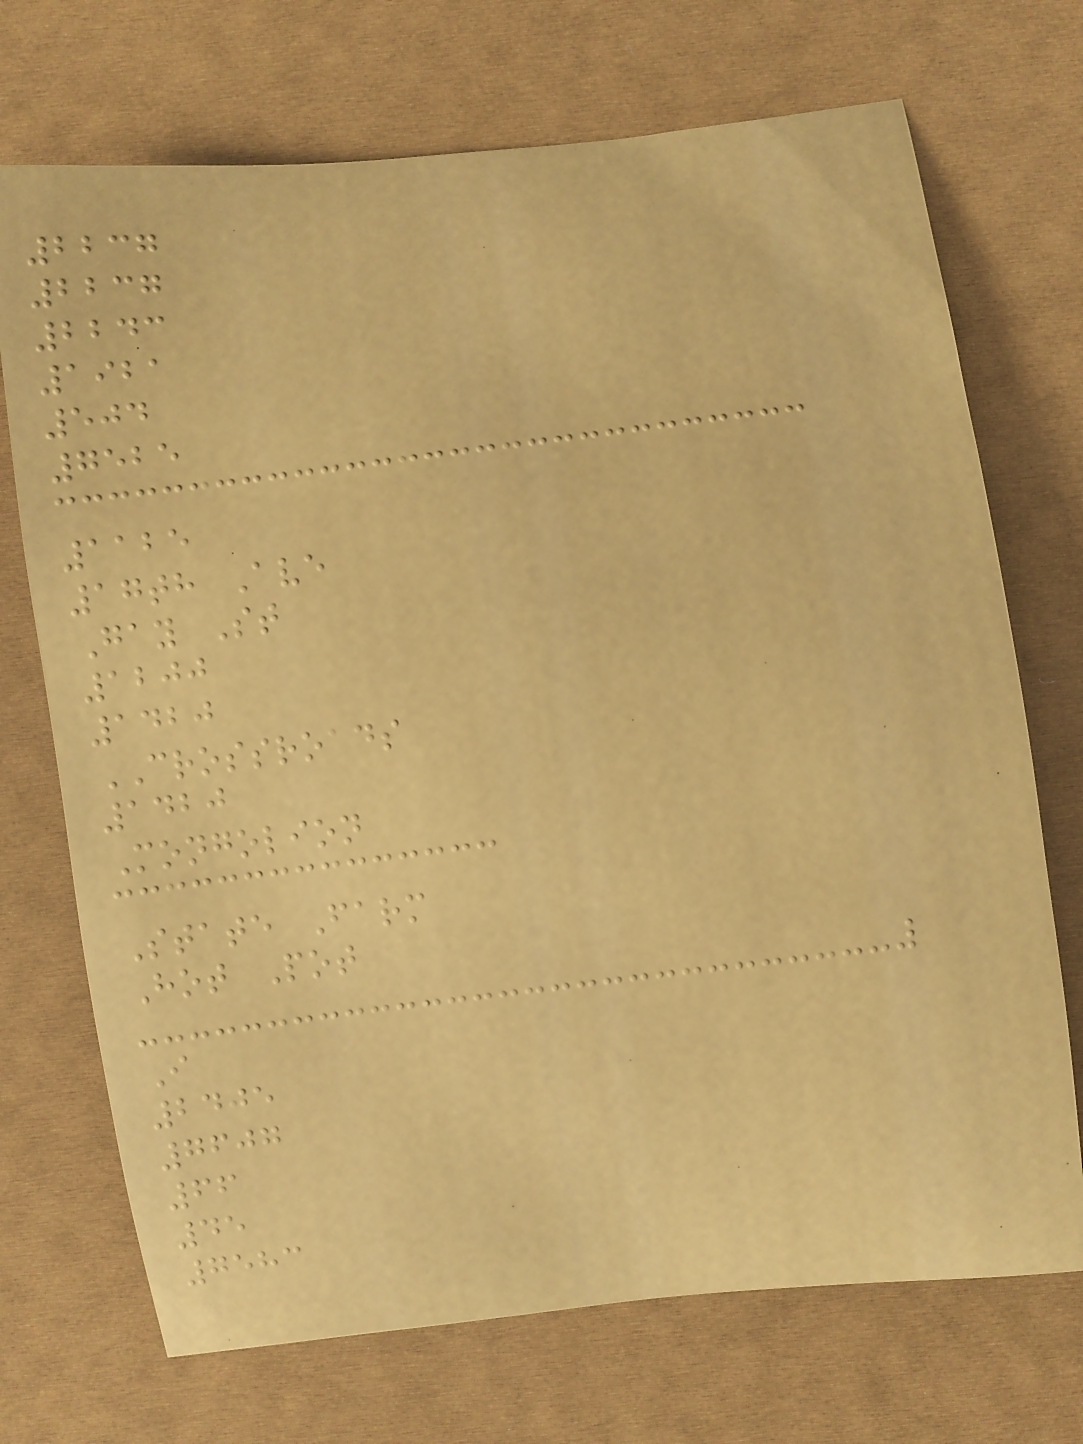2237
2237
2243
1921
504
7525
1125
17th Ave
Gay St
1200
1420
CROSSROADS
1420
Mongolion
State Farm
Hot Pot
I
2405
7607
66
45
7583
